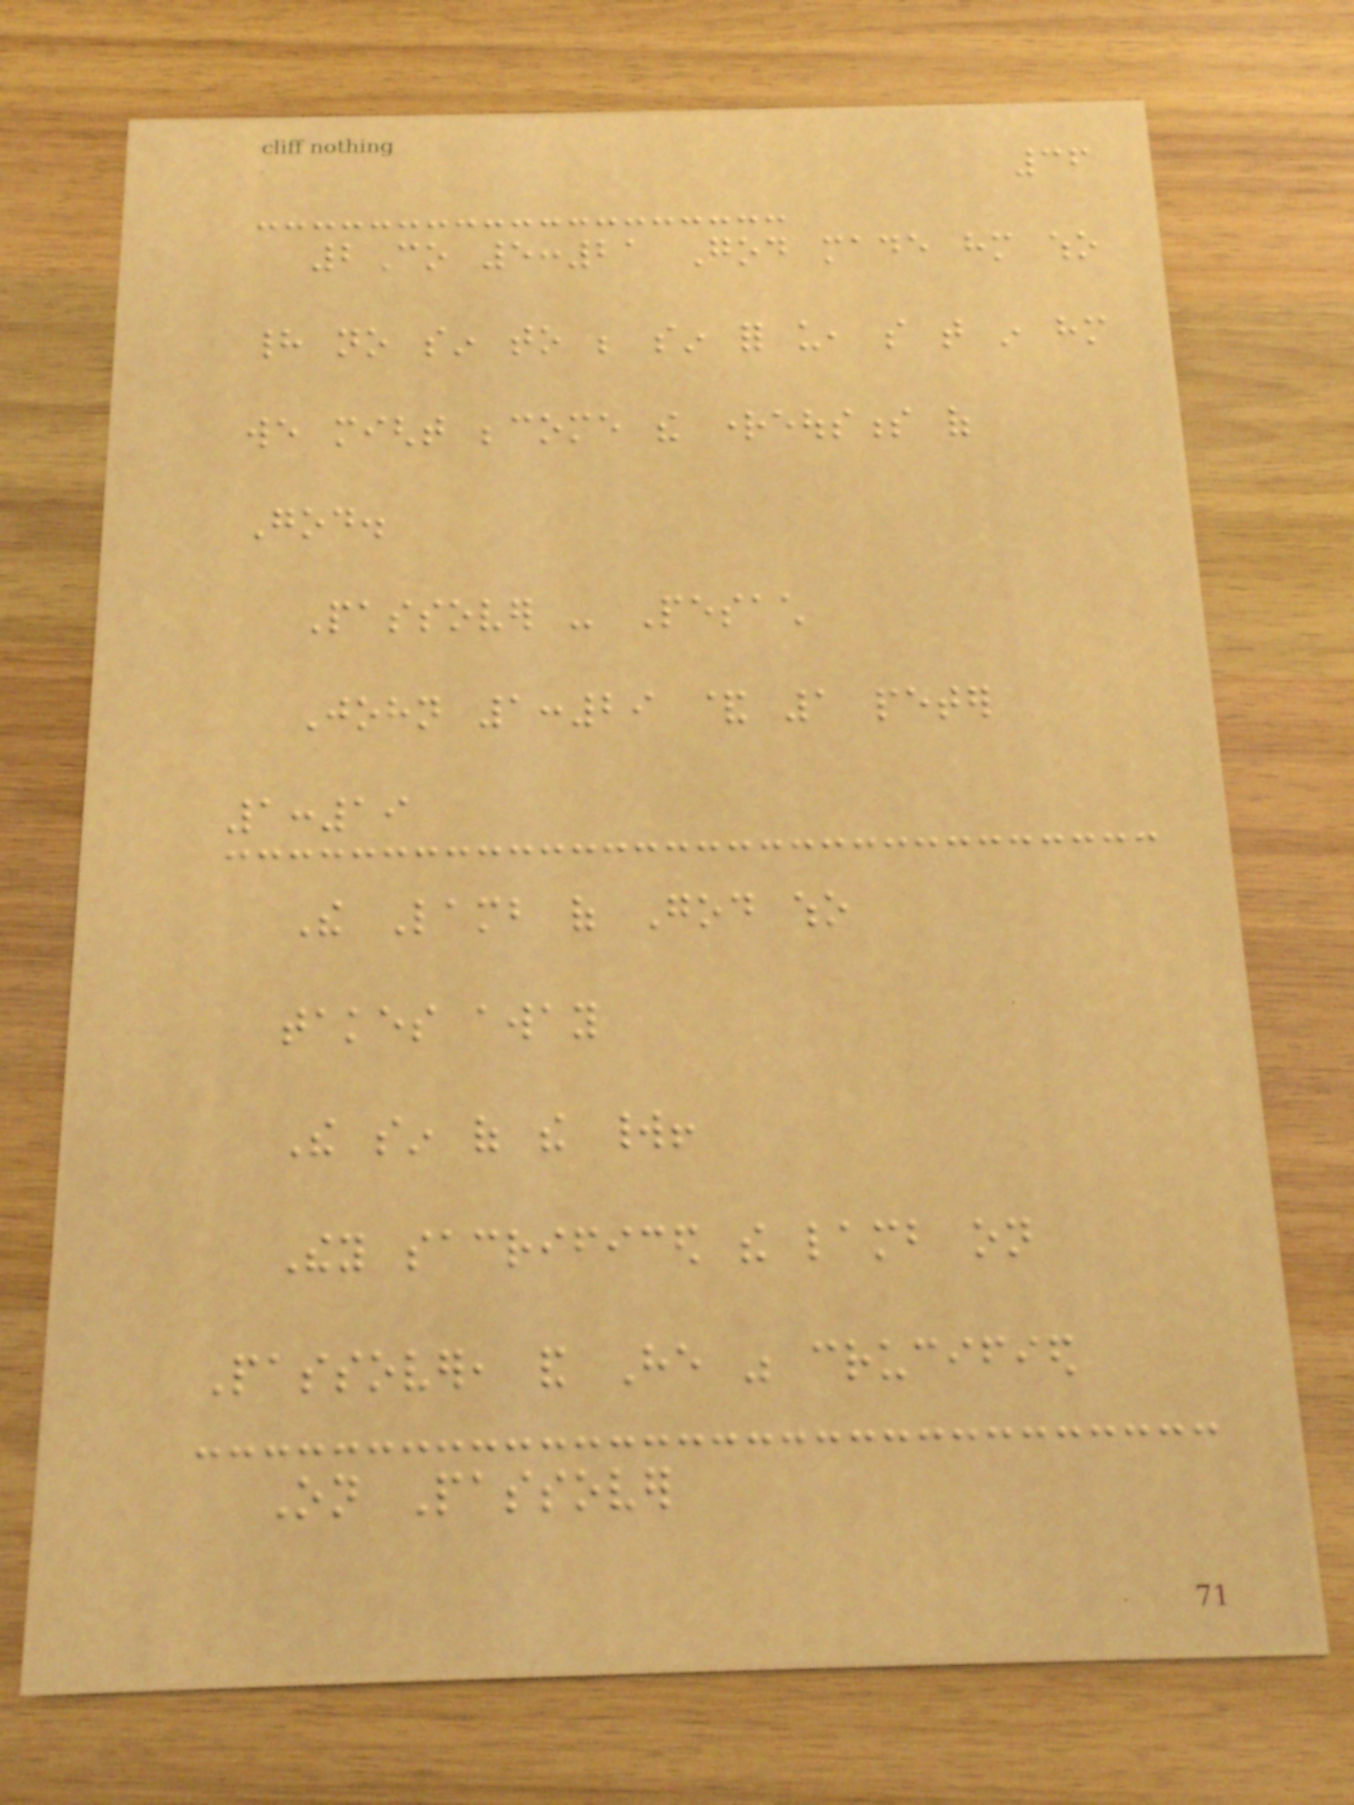36
2Co 5:21 God made him who
had no sin to be sin for us, so that in him
we might become the righteousness of
God.
Passover - Pesach
John 1:29 & 1 peter
1:19
The Lamb of God who
takes away
The sin of the world!
They sacrificed the lamb on
Passover, and He was crucified
On Passover
